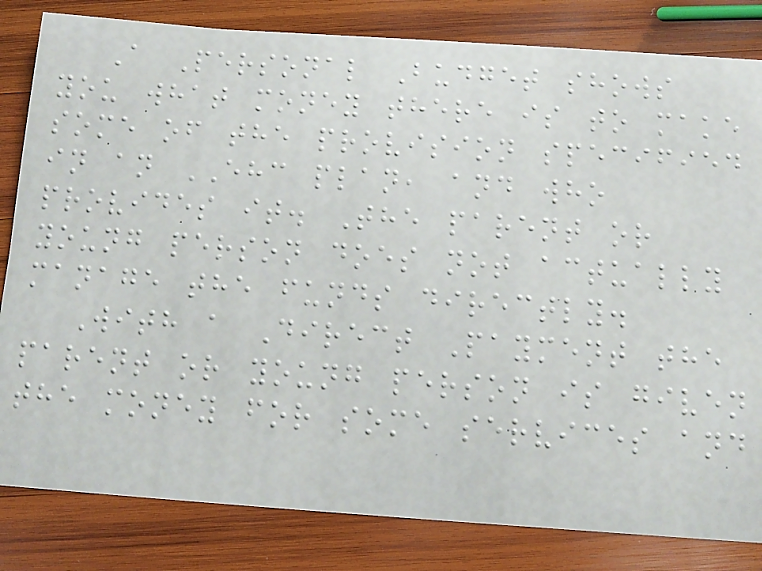A Personal Budget shows
you what money there is to make
some of the provision specified
in an EHC plan, and who
provides it. The parent or
young person does not actually
manage the funds directly.
With a Direct Payment the
parent or young person is given
the money for some services and
